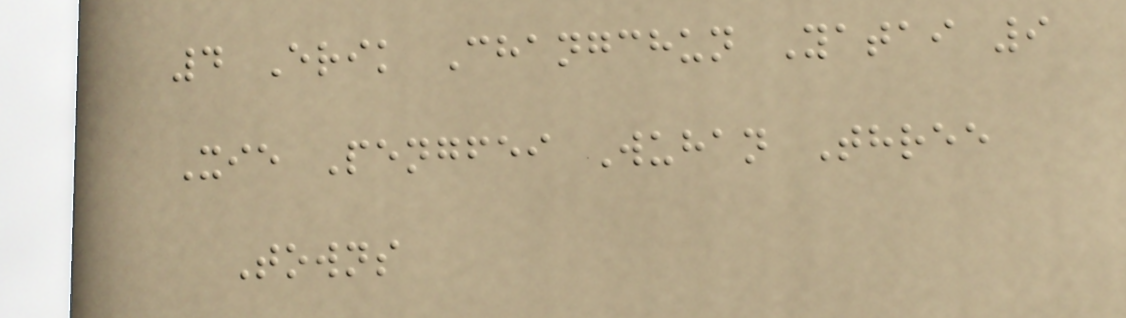4 Erik Changchun Yatai 9
Xie Pengfei Wuhan Three
Towns
